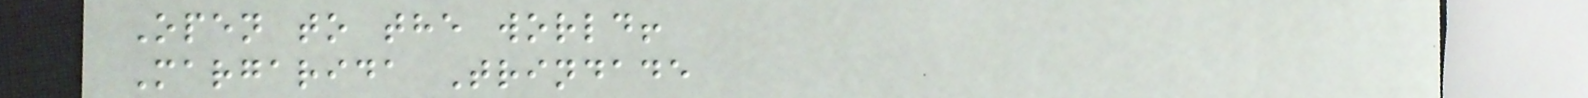Open to the world!
Margarida Trindade
